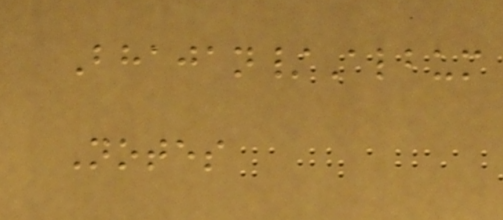Bhajan/Album
Notes
